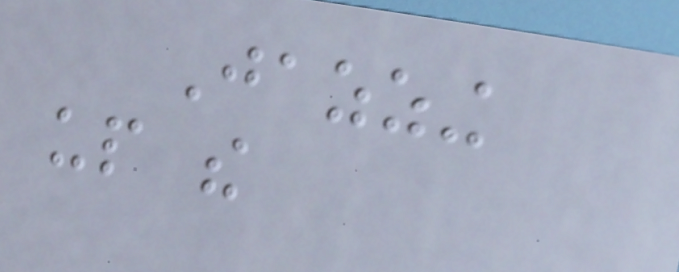Jazzing
up the
